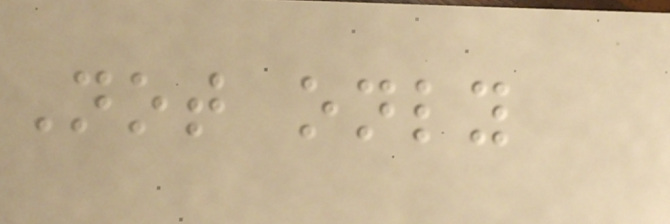Not only
